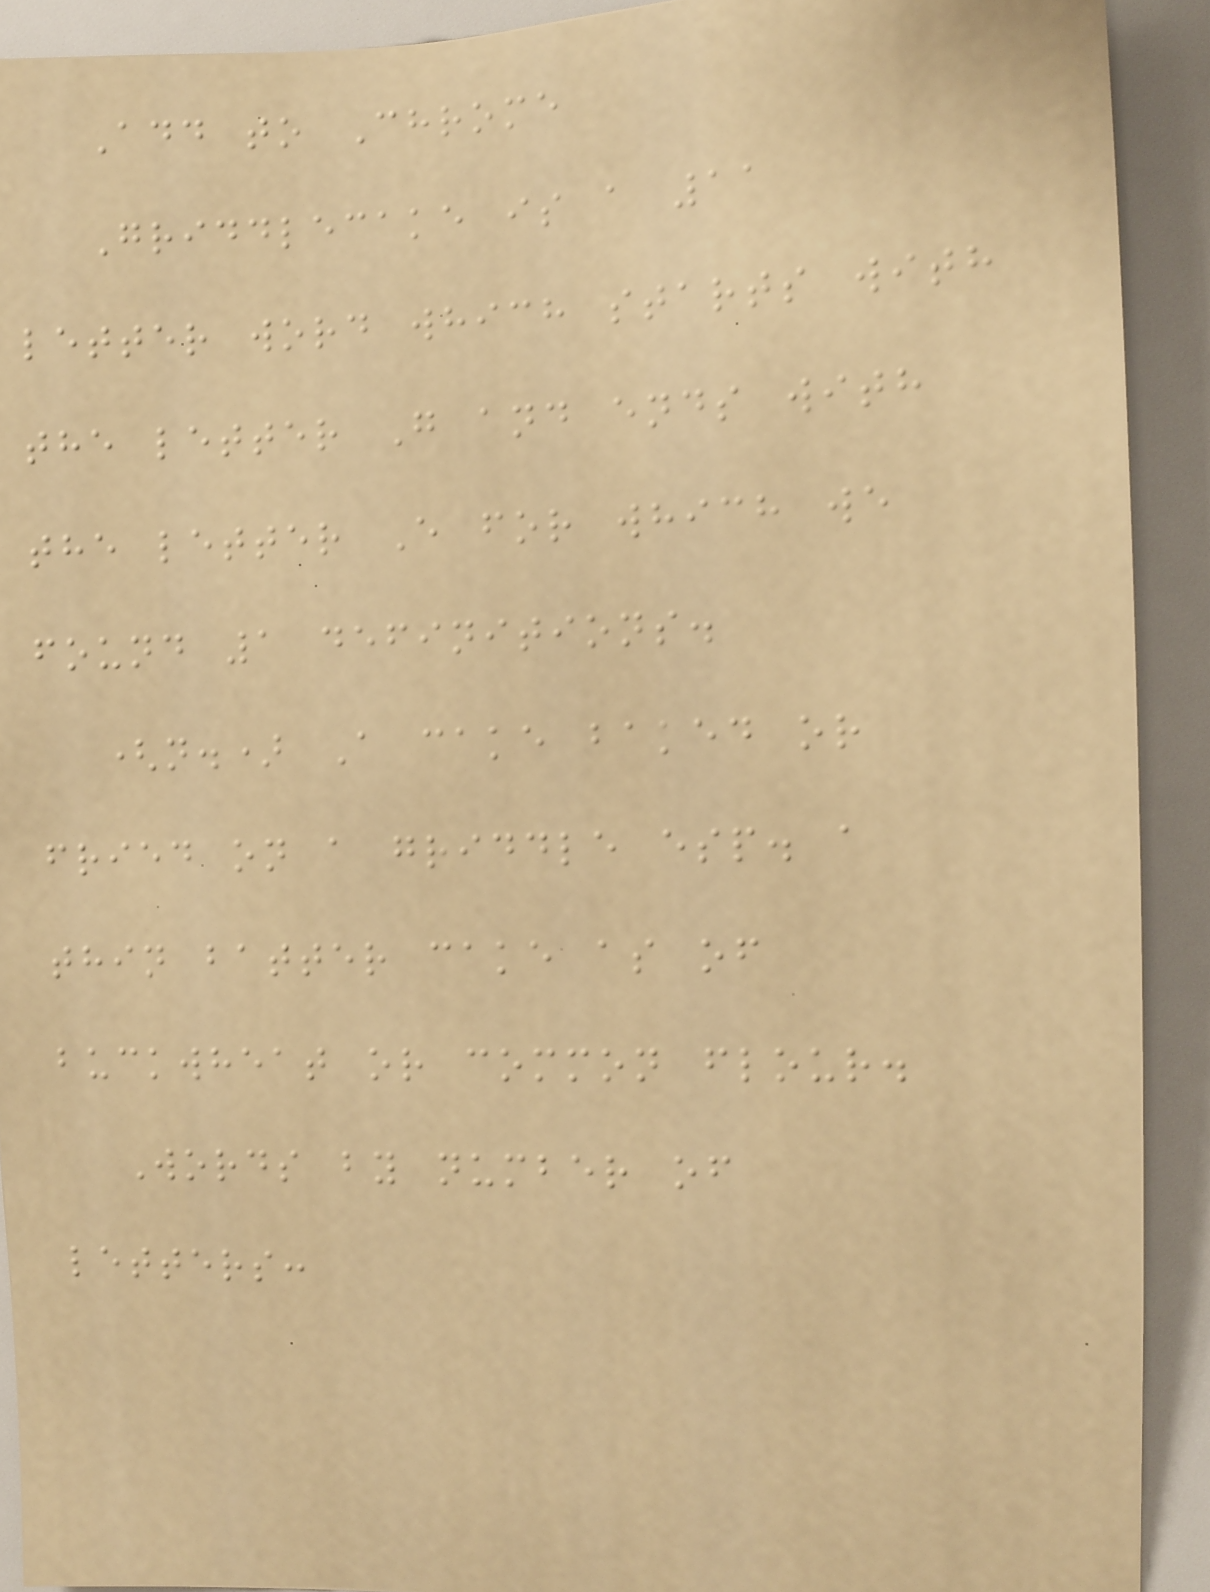Add to Chrome
Griddlecake is a 11
letter word which starts with
the letter G and ends with
the letter E for which we
found 1 definitions.
(n.) A cake baked or
fried on a griddle esp. a
thin batter cake as of
buckwheat or common flour.
Words by number of
letters:
